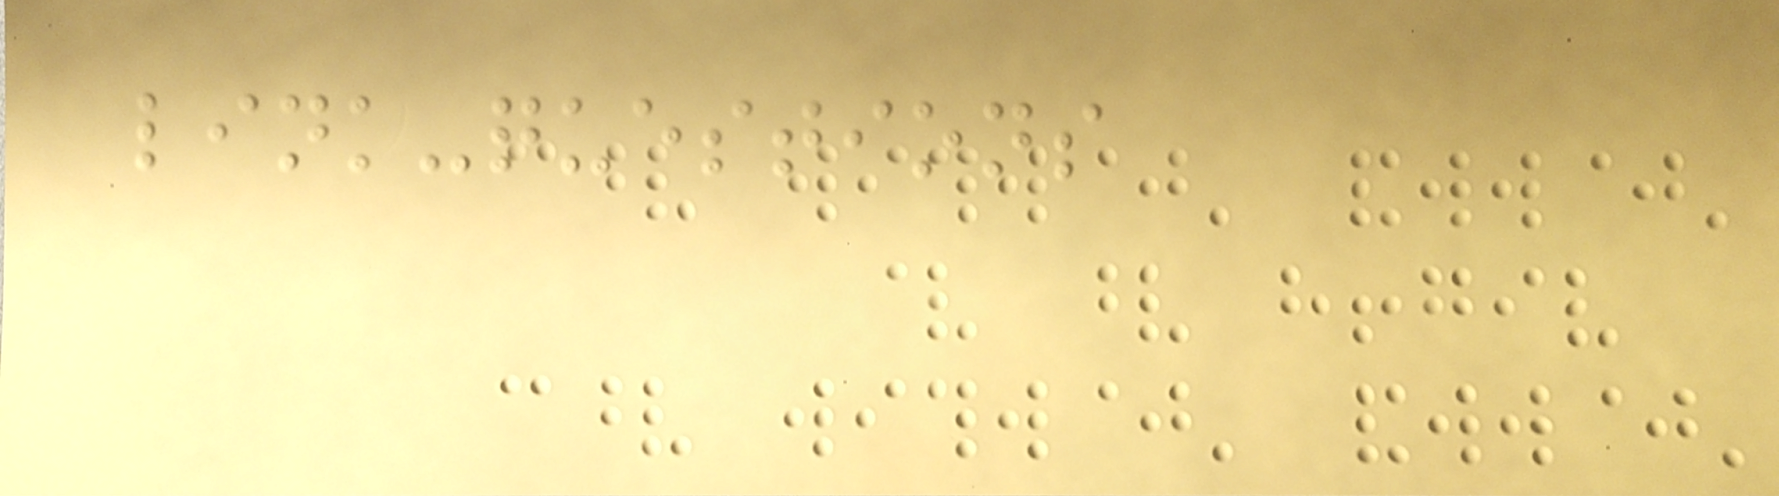link-questions
